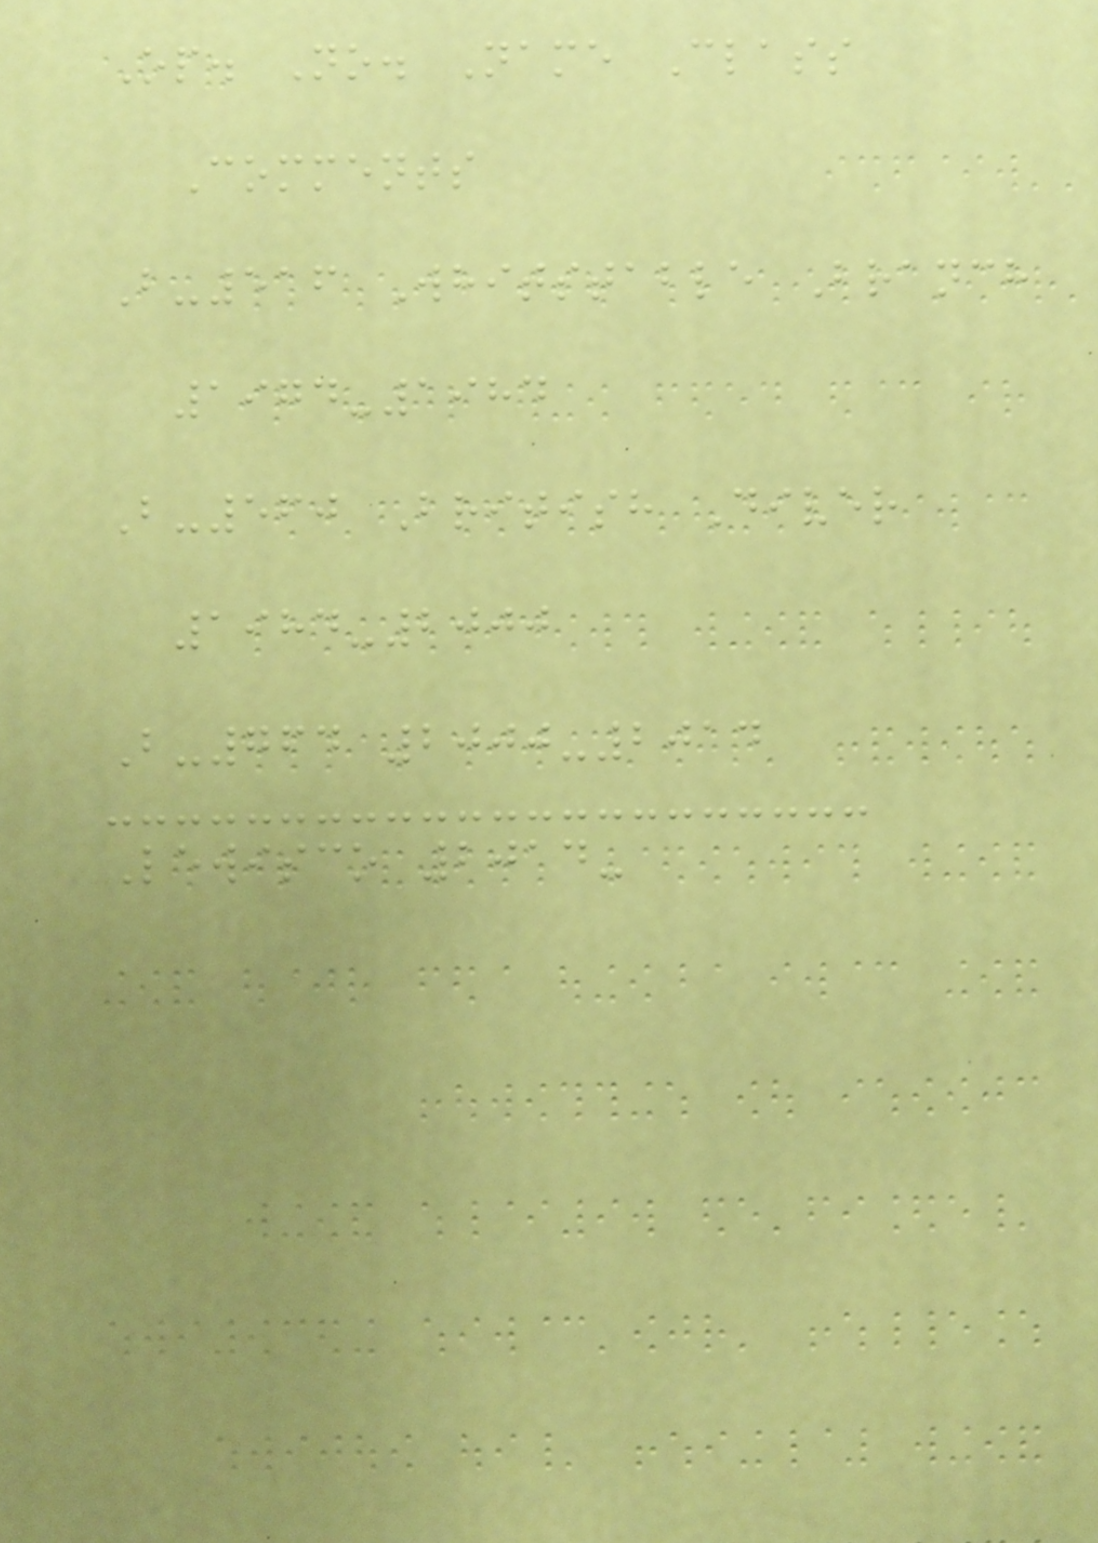Op. No. Name Class
Comments
B-516 Whitstable Branch
1974-1984
B-560 British Diver
1984-2000
B-764 2000-2014
Lewisco 2014-
